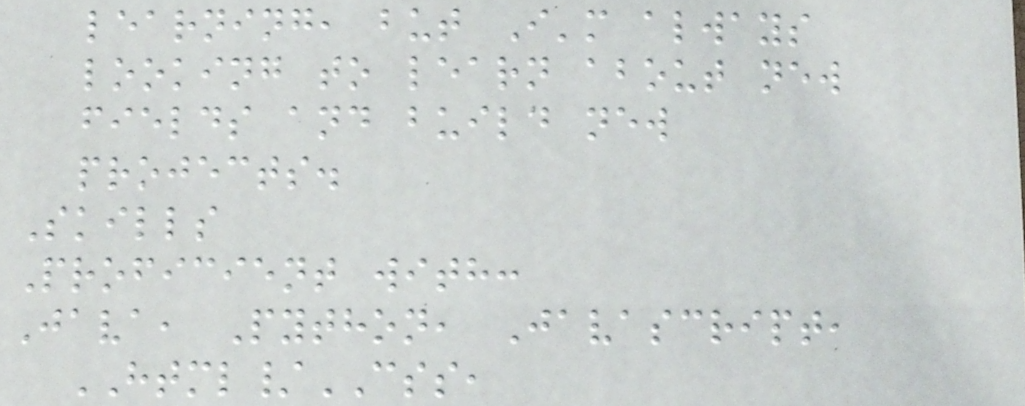learning, but I'm always
looking to learn about new
fields and build new
projects.
Skills
Proficient with:
Java, Python, Javascript,
HTML/CSS,
